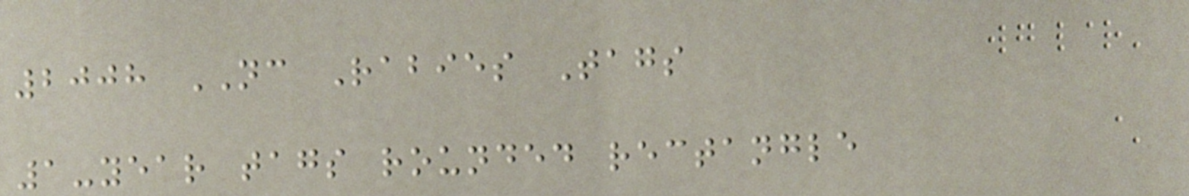2008 NC Rabies Tags
1-year tags rounded rectangle
